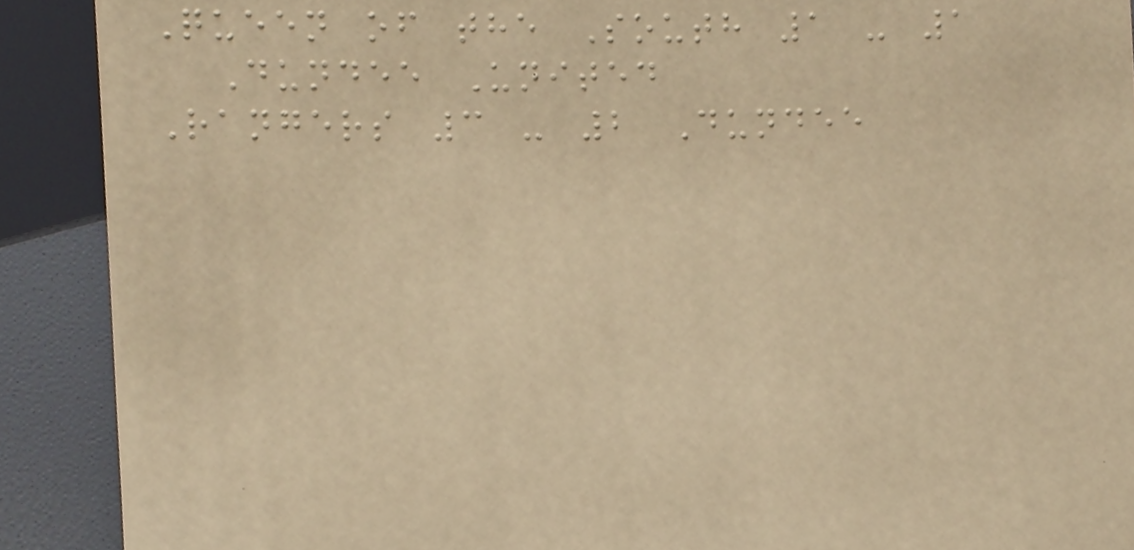Queen of the South 1 - 1
Dundee United
Rangers 3 - 2 Dundee
